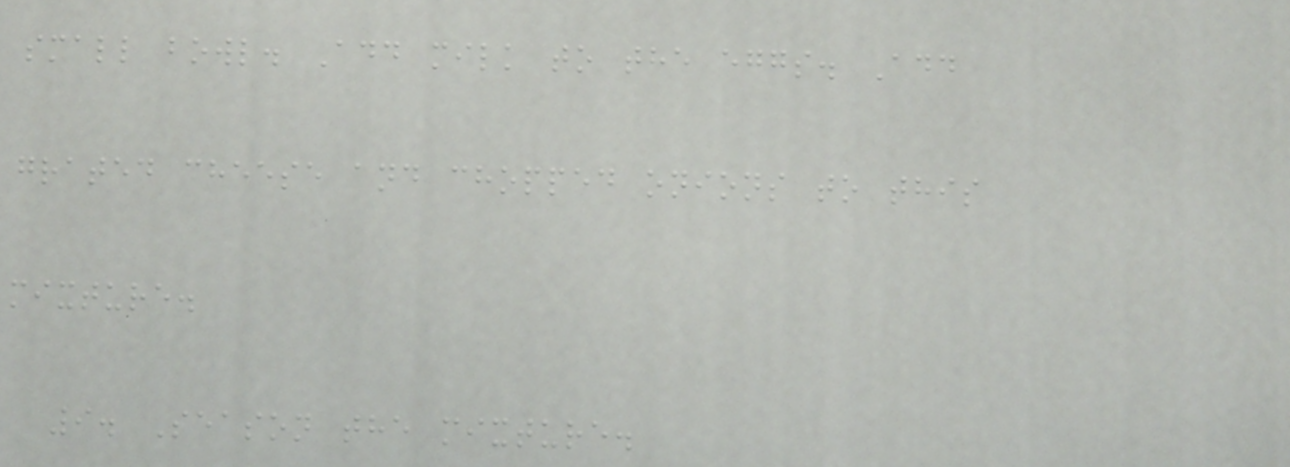small bowl. Add milk to the eggs. Add
grated cheese and chopped onions to this
mixture.
9. Season the mixture.
